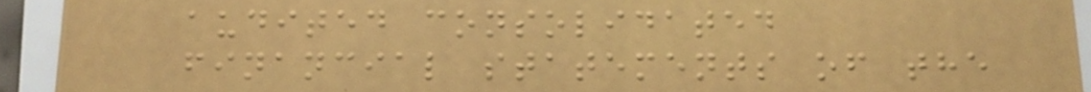audited consolidated
financial statements of the
